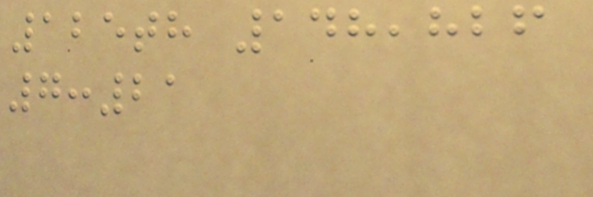125th 148,826
7:21
